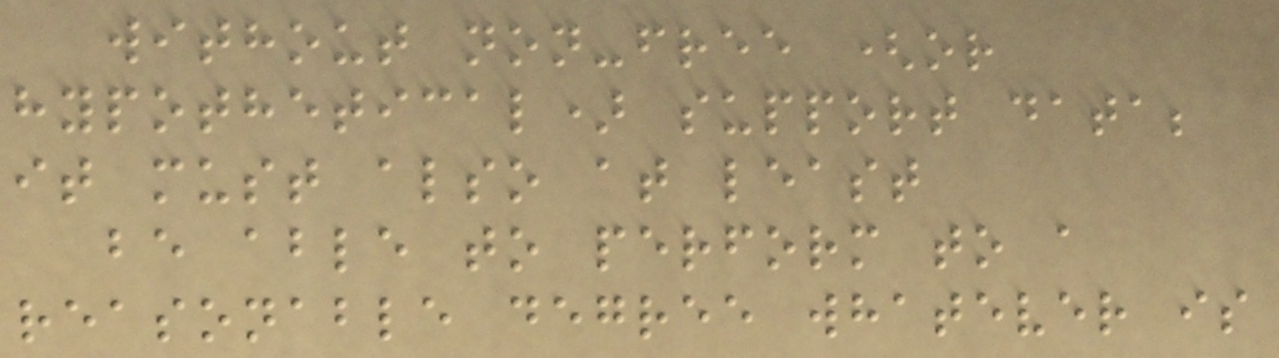without non-free (or
hypothetical) support data;
it must also at least
be able to perform to a
reasonable degree whatever is
